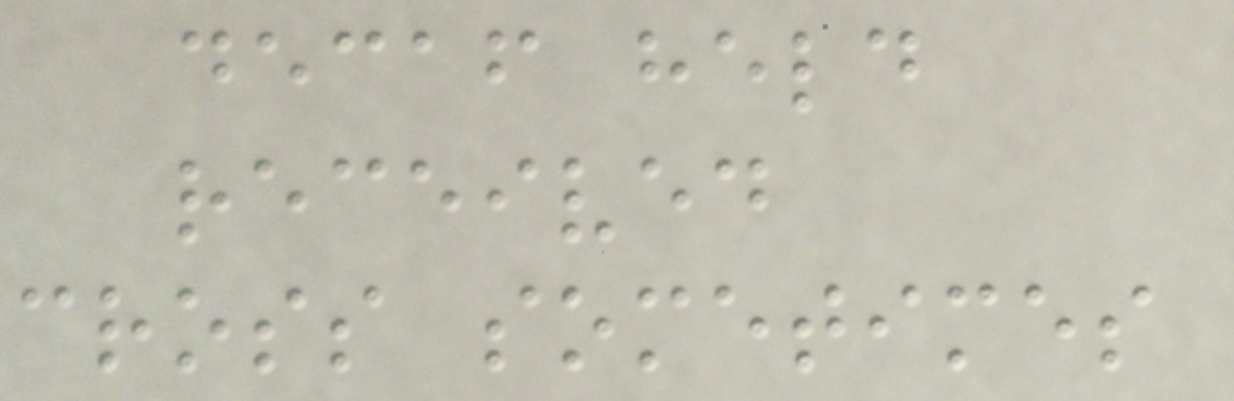decaf held
received
cross sometimes
